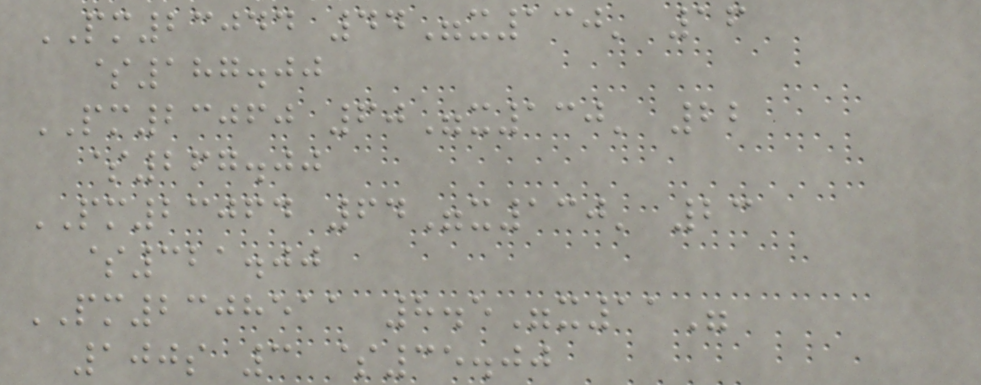PM23044 44"x130' 16
$187.00
PM23060 60"x130' 22
$267.00
PM23064 64"x130' 23
$321.00
PM2308511 8.5"x11"
100s 3 $35.00
